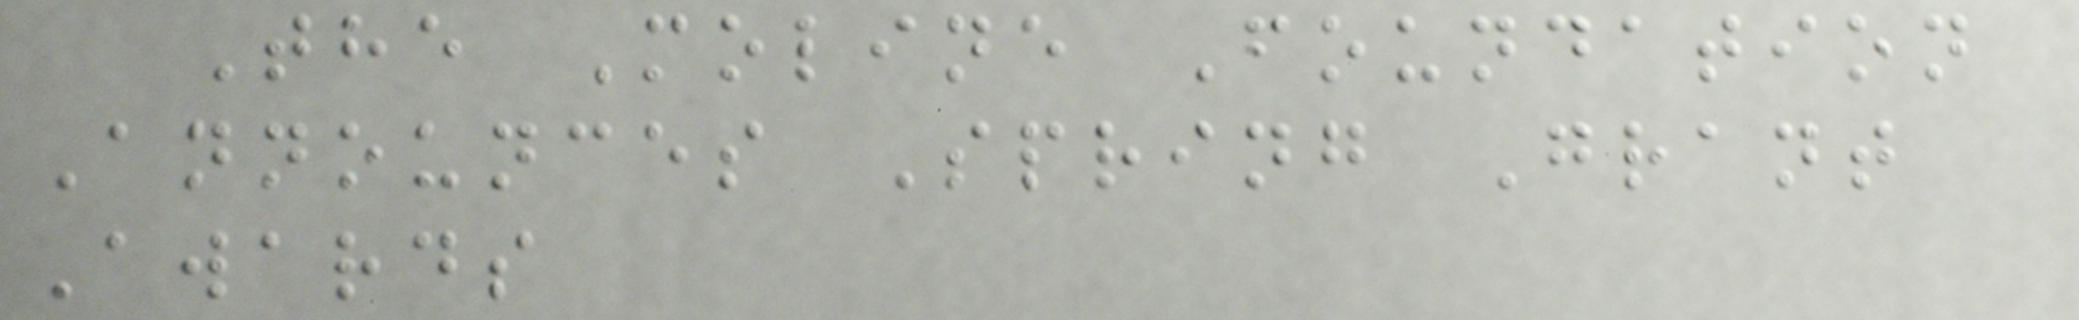The Moline Foundation
Announces Spring Grant
Awards
